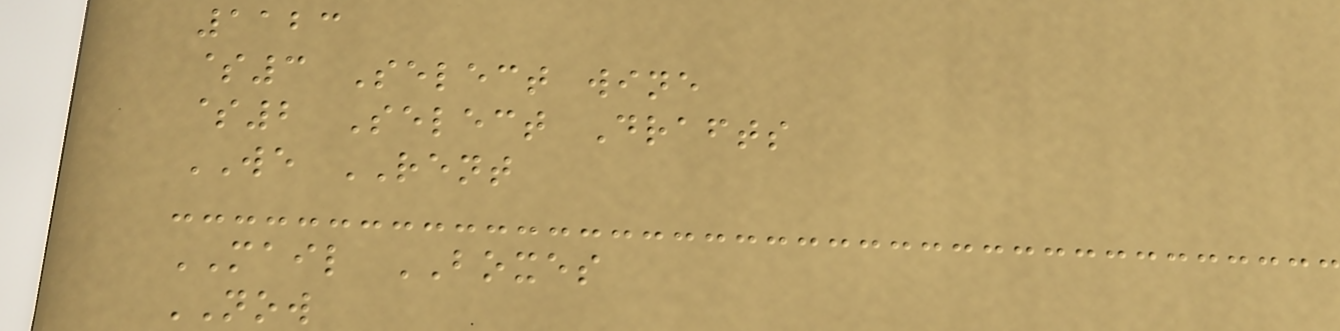1123
$3 Select wine
$2 Select Drafts
WE RENT
MAIL BOXES
NOW
